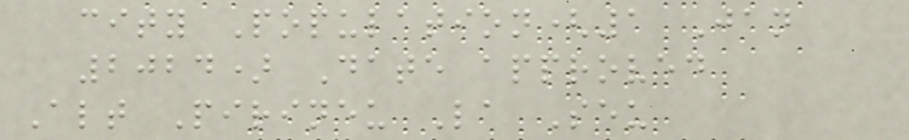city Population(1 Jan
2024) Date approved
Alt Pirineu La Seu
